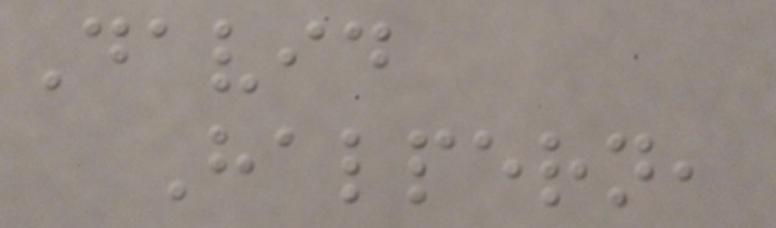David
Halpern,
